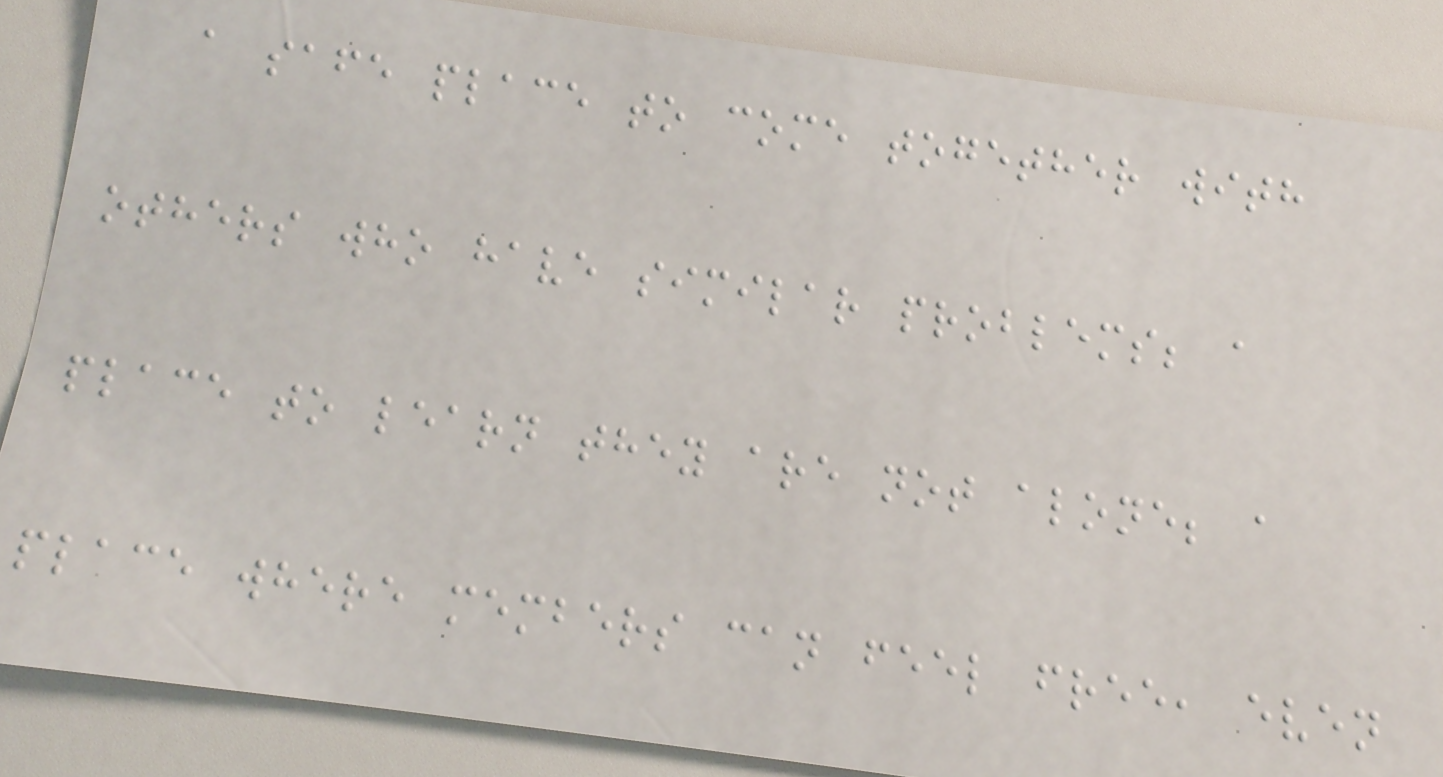a safe place to come together with
others who have similar problems; a
place to learn they are not alone; a
place where members can feel free, even
